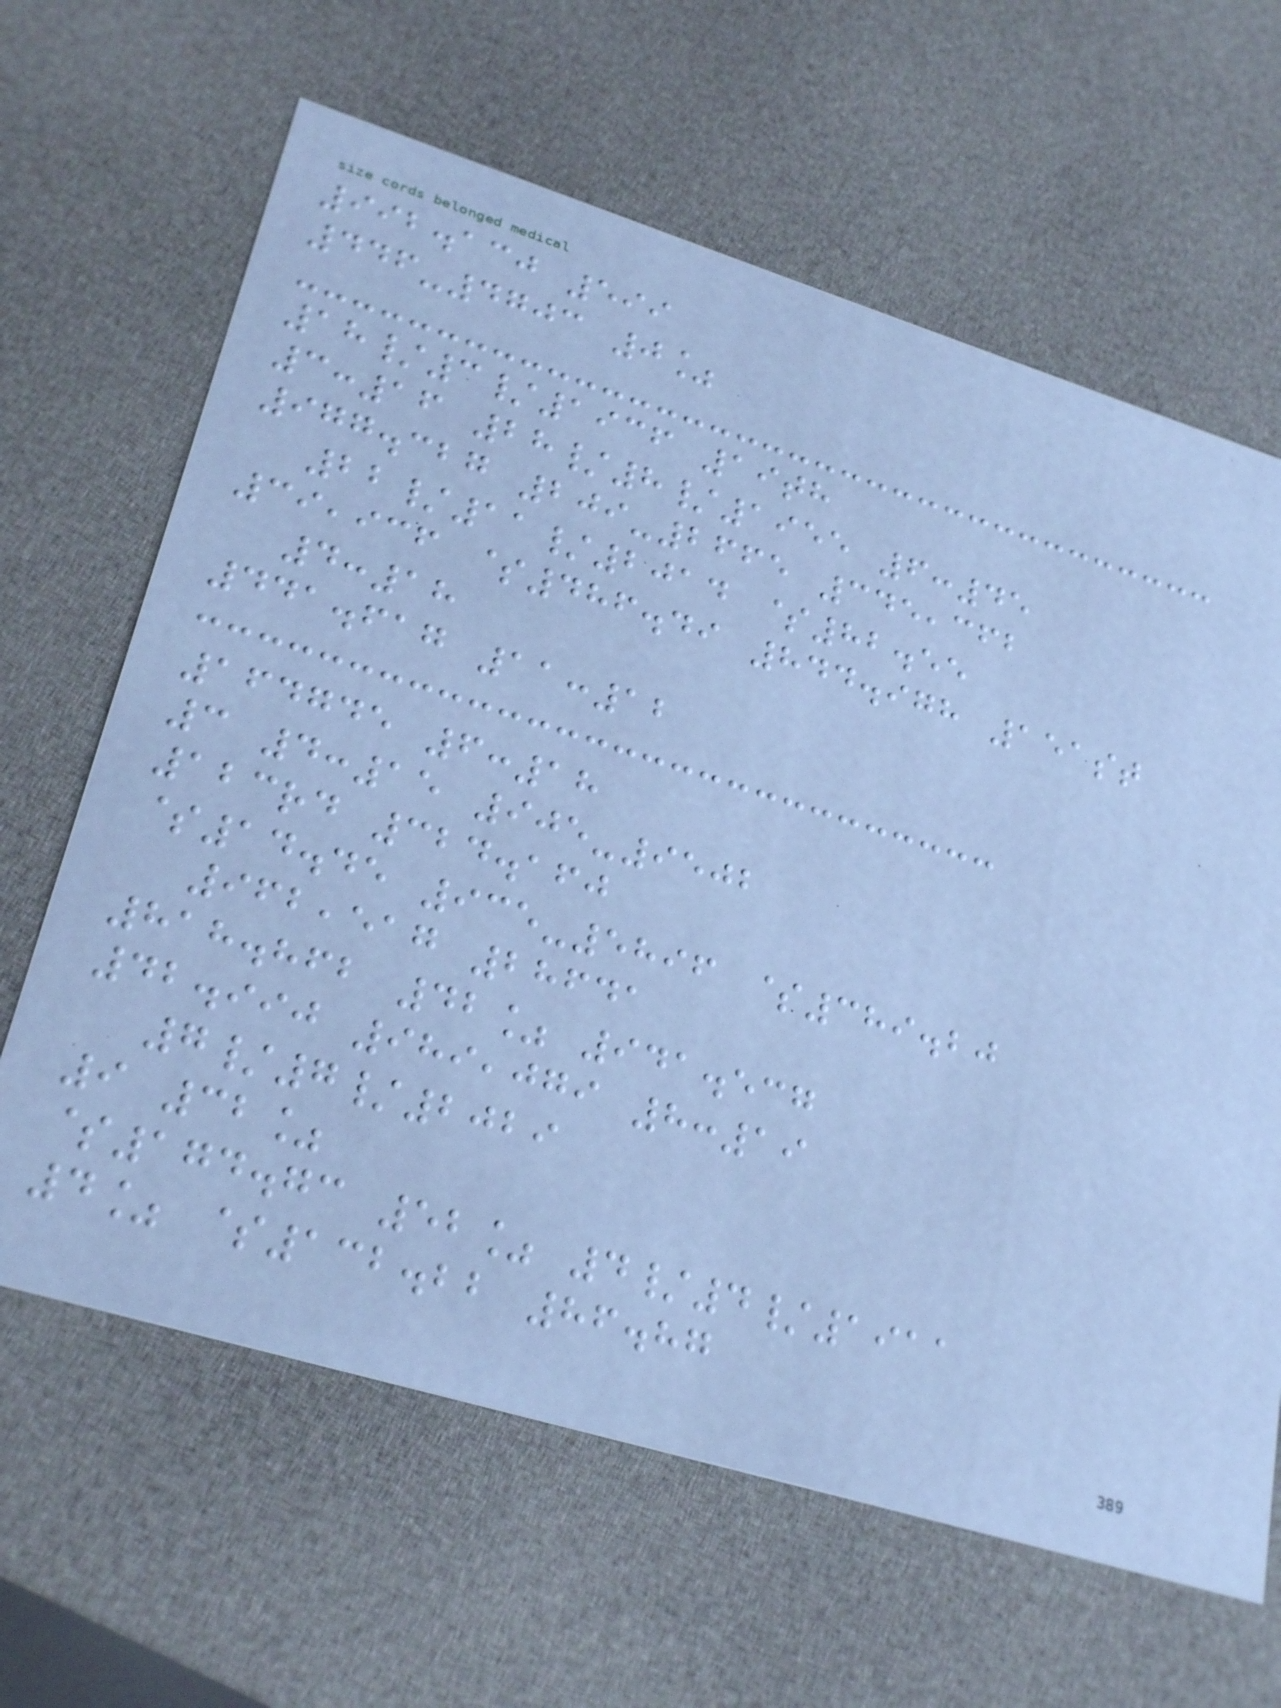992.130 599
446-4703 0%
18/3/1936 19th
3:16 28/8/1955 6:45
977.327 209-2665 345,362
22/11/2014 $82.55
39,936 $486.49 844.978 151st
4:18
441.617 11:12
164745 6:18
3 4:15 905-9502
123rd 324.160
$14.45 935-5896 $389.20
962,517 28641
818.862 42% 941.537
42.990 989,079 8:19
7/7/2029
9 32%
$174.73 52% 4/4/1911
4% $132.22 86.87
